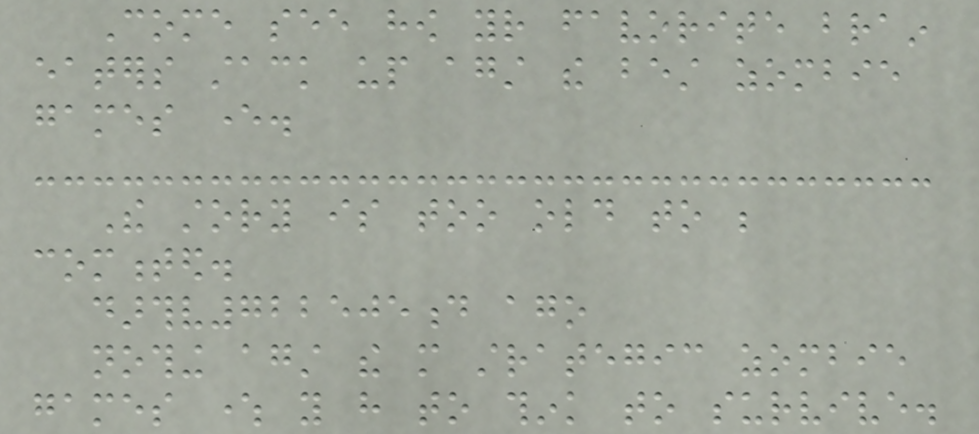Come see how your favorite brain
eaters stack up against the best zombie
games ever.
The story is too old to be
commented.
darthv722505d ago
nothing against the more strategic zombie
games where you have to think to survive.
